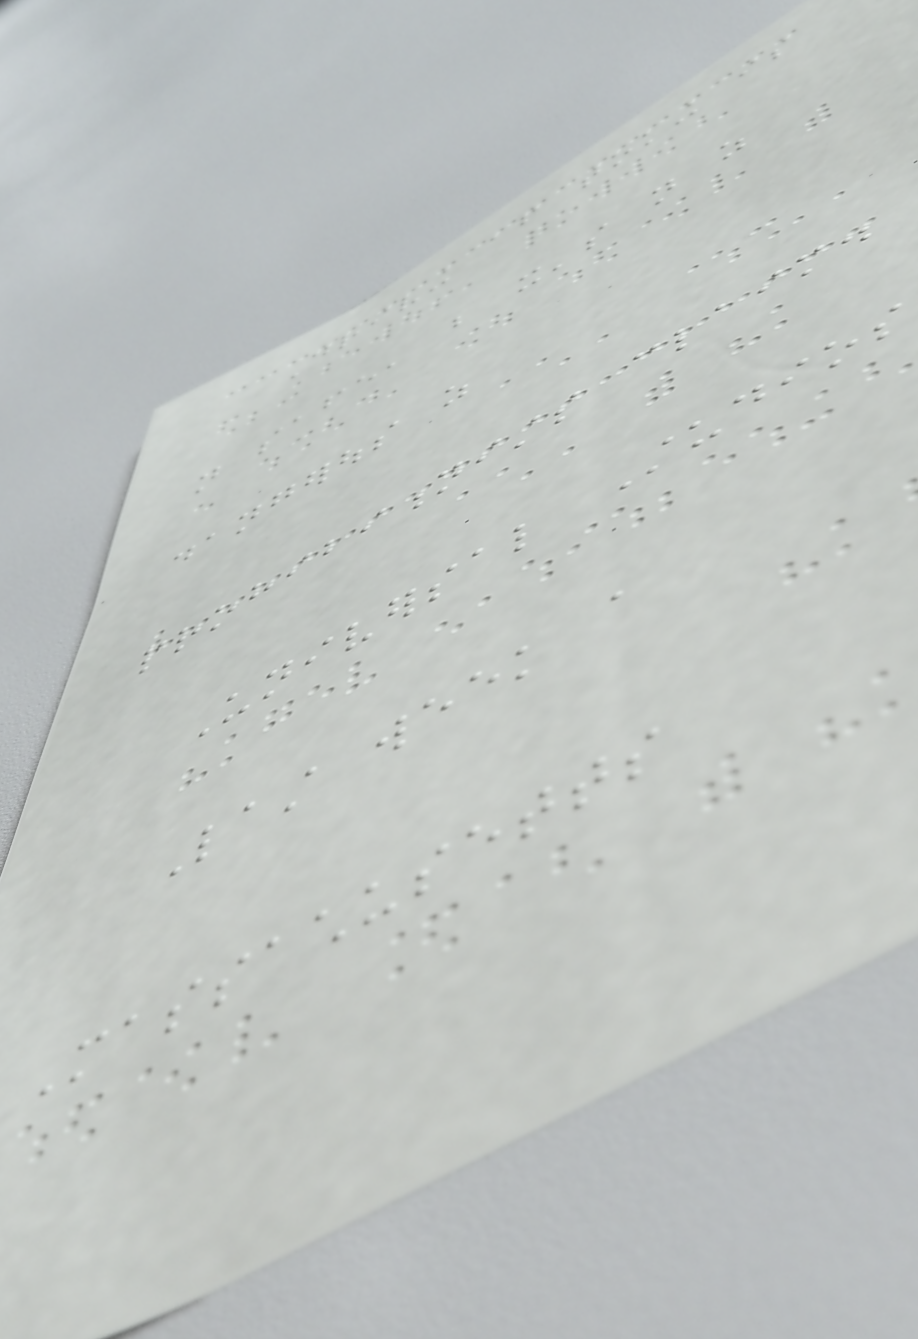Driving after toking is
not safe, but it's not as
dangerous as
prohibitionists claim.
Universal Studios
Last week a
Massachusetts
